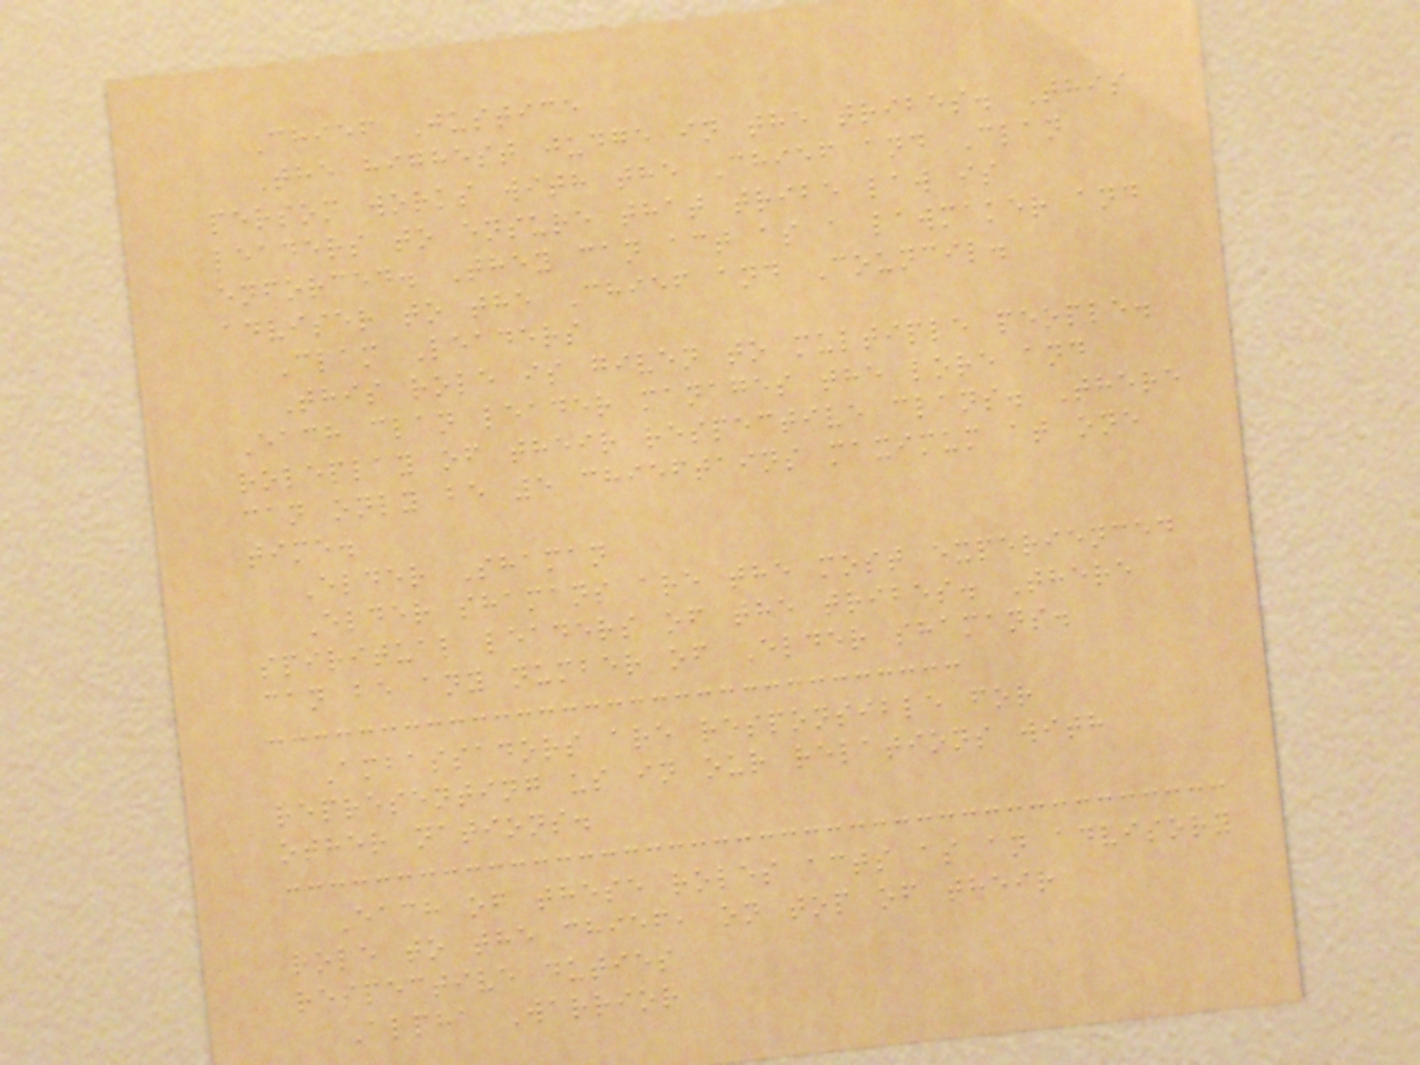Chief Justice
The highest judge in the tribes. This
person works with the Chief and Clan
leaders to ensure that tribe law is
enforced. They can act as a lawmaker and
adviser to the Chief and Council.
Clan Leaders
This role is given to multiple people.
Each clan leader manages the lore and
roleplay of their respective clans. There
can only be 5 chieftains maximum at one
time.
Elder Shaman
Elder shamans are the most experienced
spiritual leaders of the tribes. There
can be any number of Elder shamans.
Ambassadors are responsible for
representing us in our relations with
other nations.
Each of these roles acts as an advisory
role to the chief, on top of their
respective duties
Alpha Warrior
